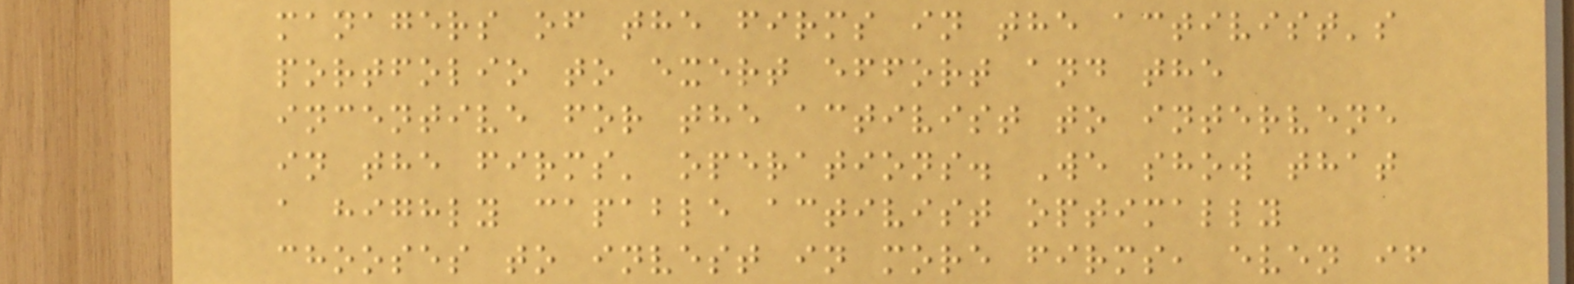managers of the firms in the activist's
portfolio to exert effort and the
incentive for the activist to intervene
in the firms' operations. We show that
a highly capable activist optimally
chooses to invest in more firms, even if
